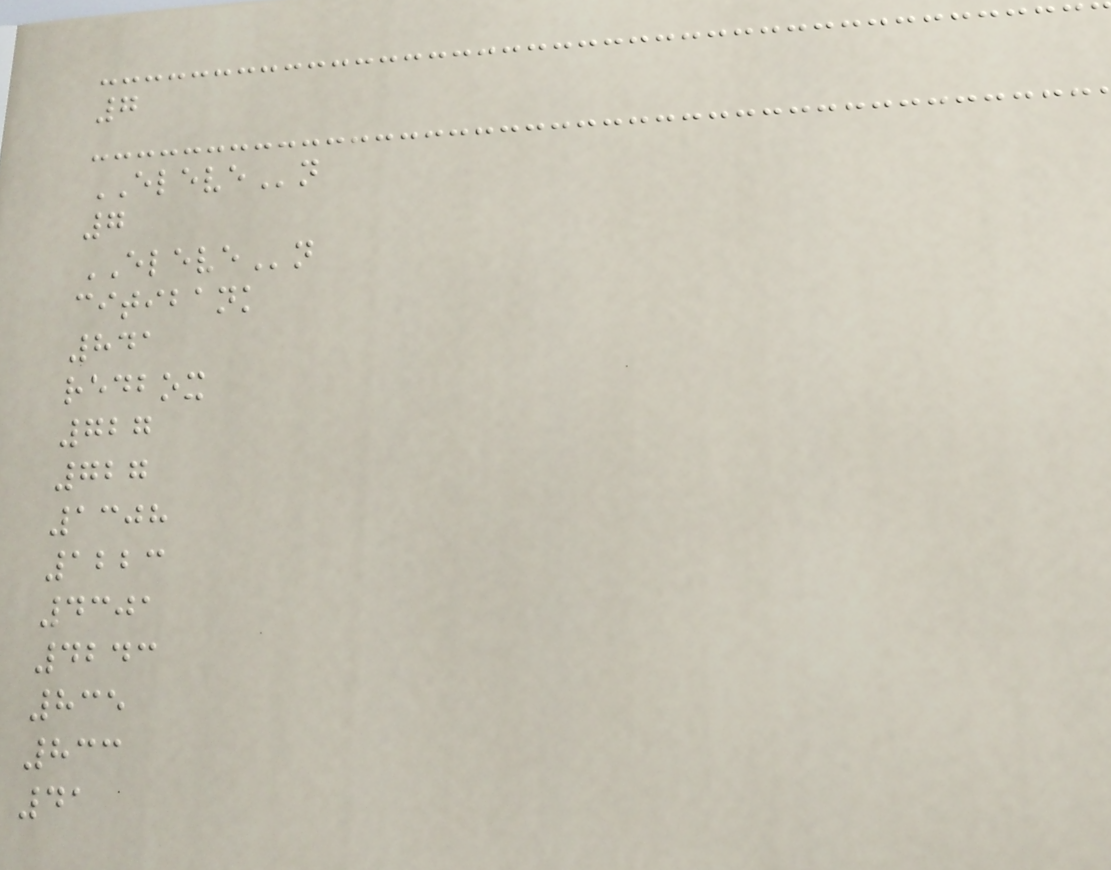7
ELEVEn
7
ELEVEn
citibank
841
redbox
727
727
1308
1223
4301
4243
835
833
41
